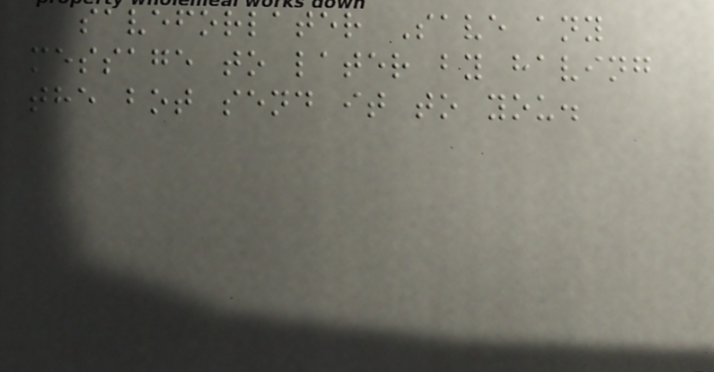saveforlater Save any
message to later by having
the bot send it to you.
